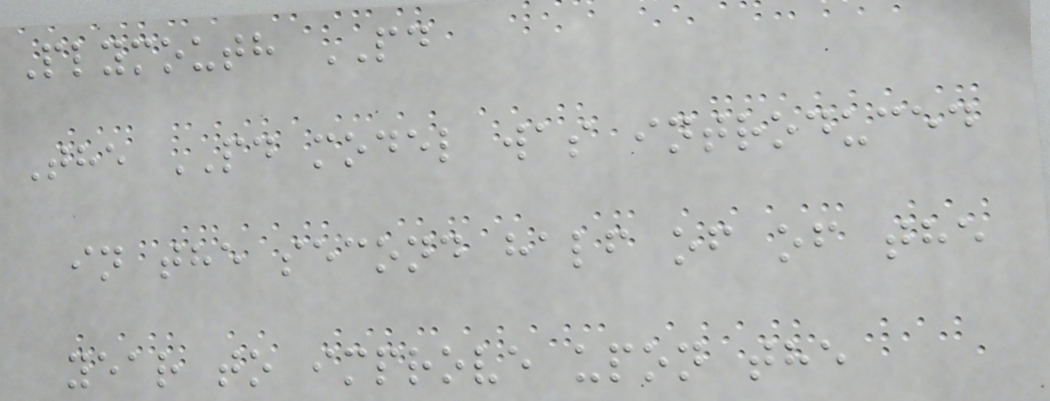Plymouth PD
The PD model was introduced
in the second half of of the
year to improve upon the
